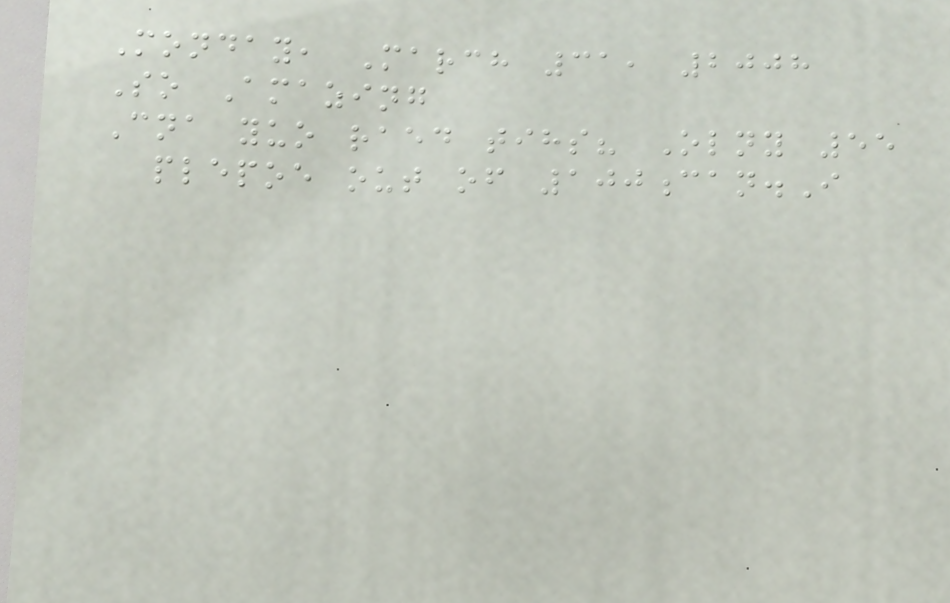Monday, March 31, 2008
So Amazing
Cna yuo raed tihs? Olny 55
plepoe out of 100can.I
